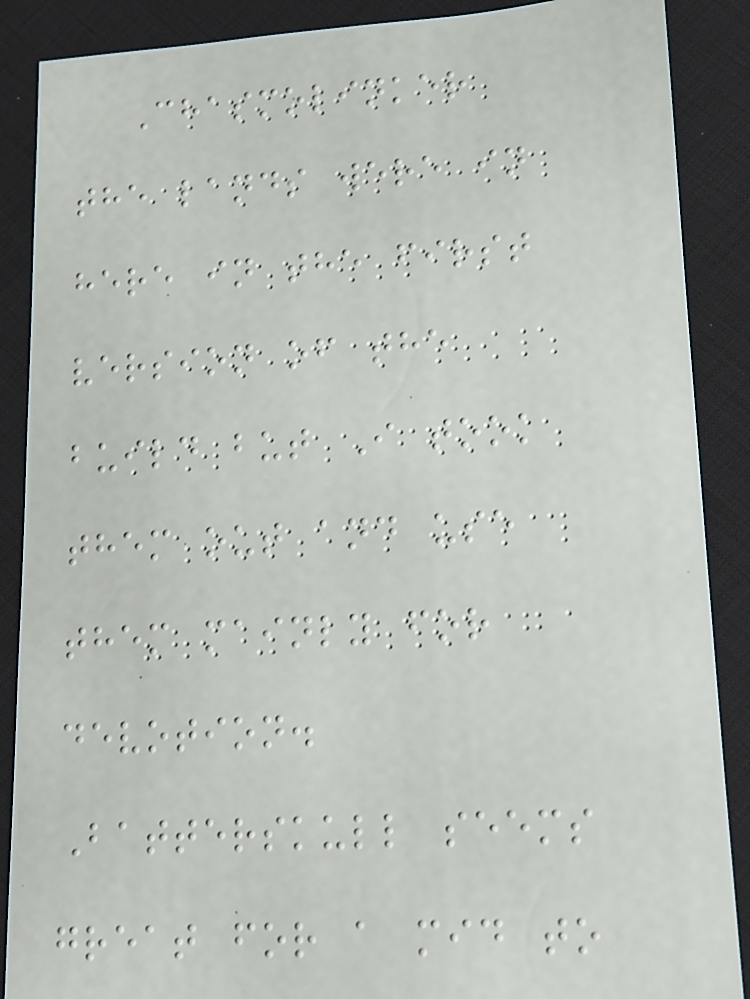Chasmolinker
the lands were in
here in the first
version of the
build but I took
them out and use
them mainly for
devotion.
Batterskull seems
great for a mid to
